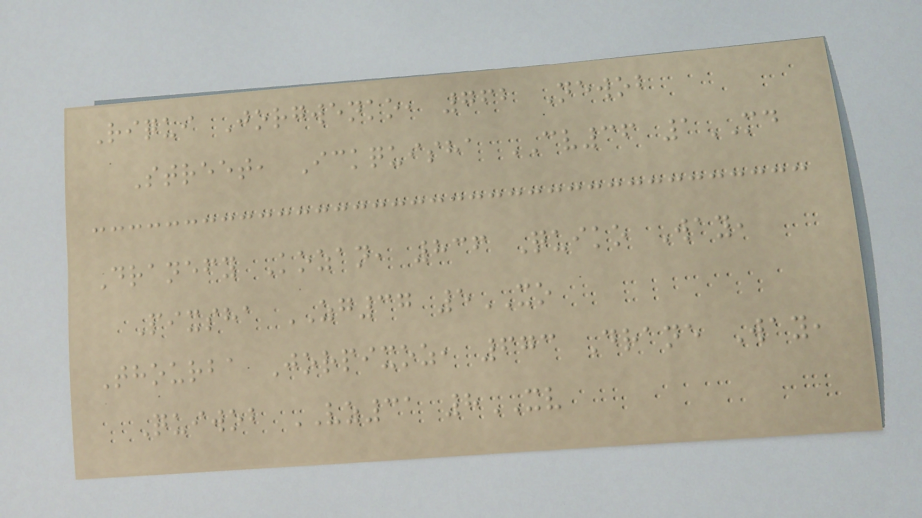Riqui Jorgwenko, 762 Newob
Street, Ickquisha CV36 1MD
Dranefy Kozan, 836 Quiko Way,
Pixsha ZG37 5XO
Thourba Jorpixoz, 673 Drane Way,
Quiwob VZ31 8XV
